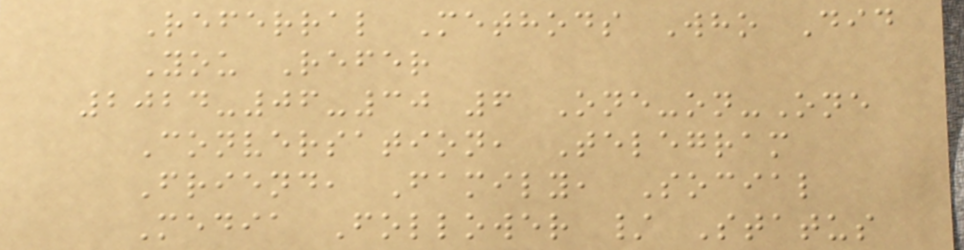Referral Methods Who Did
You Refer
2024-06-30 6 One-on-One
Conversation, Telegram
Friend, Family, Social
Media Follower / Status
